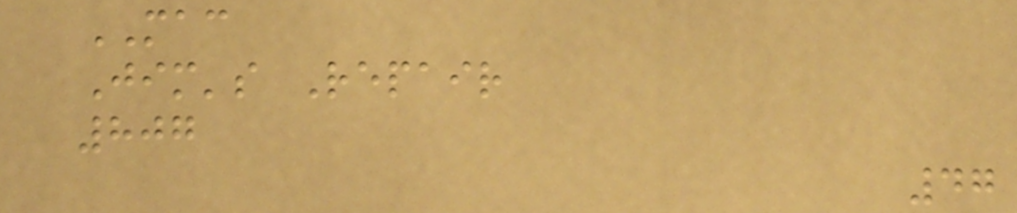MAC
Jim's Repair
807
47
